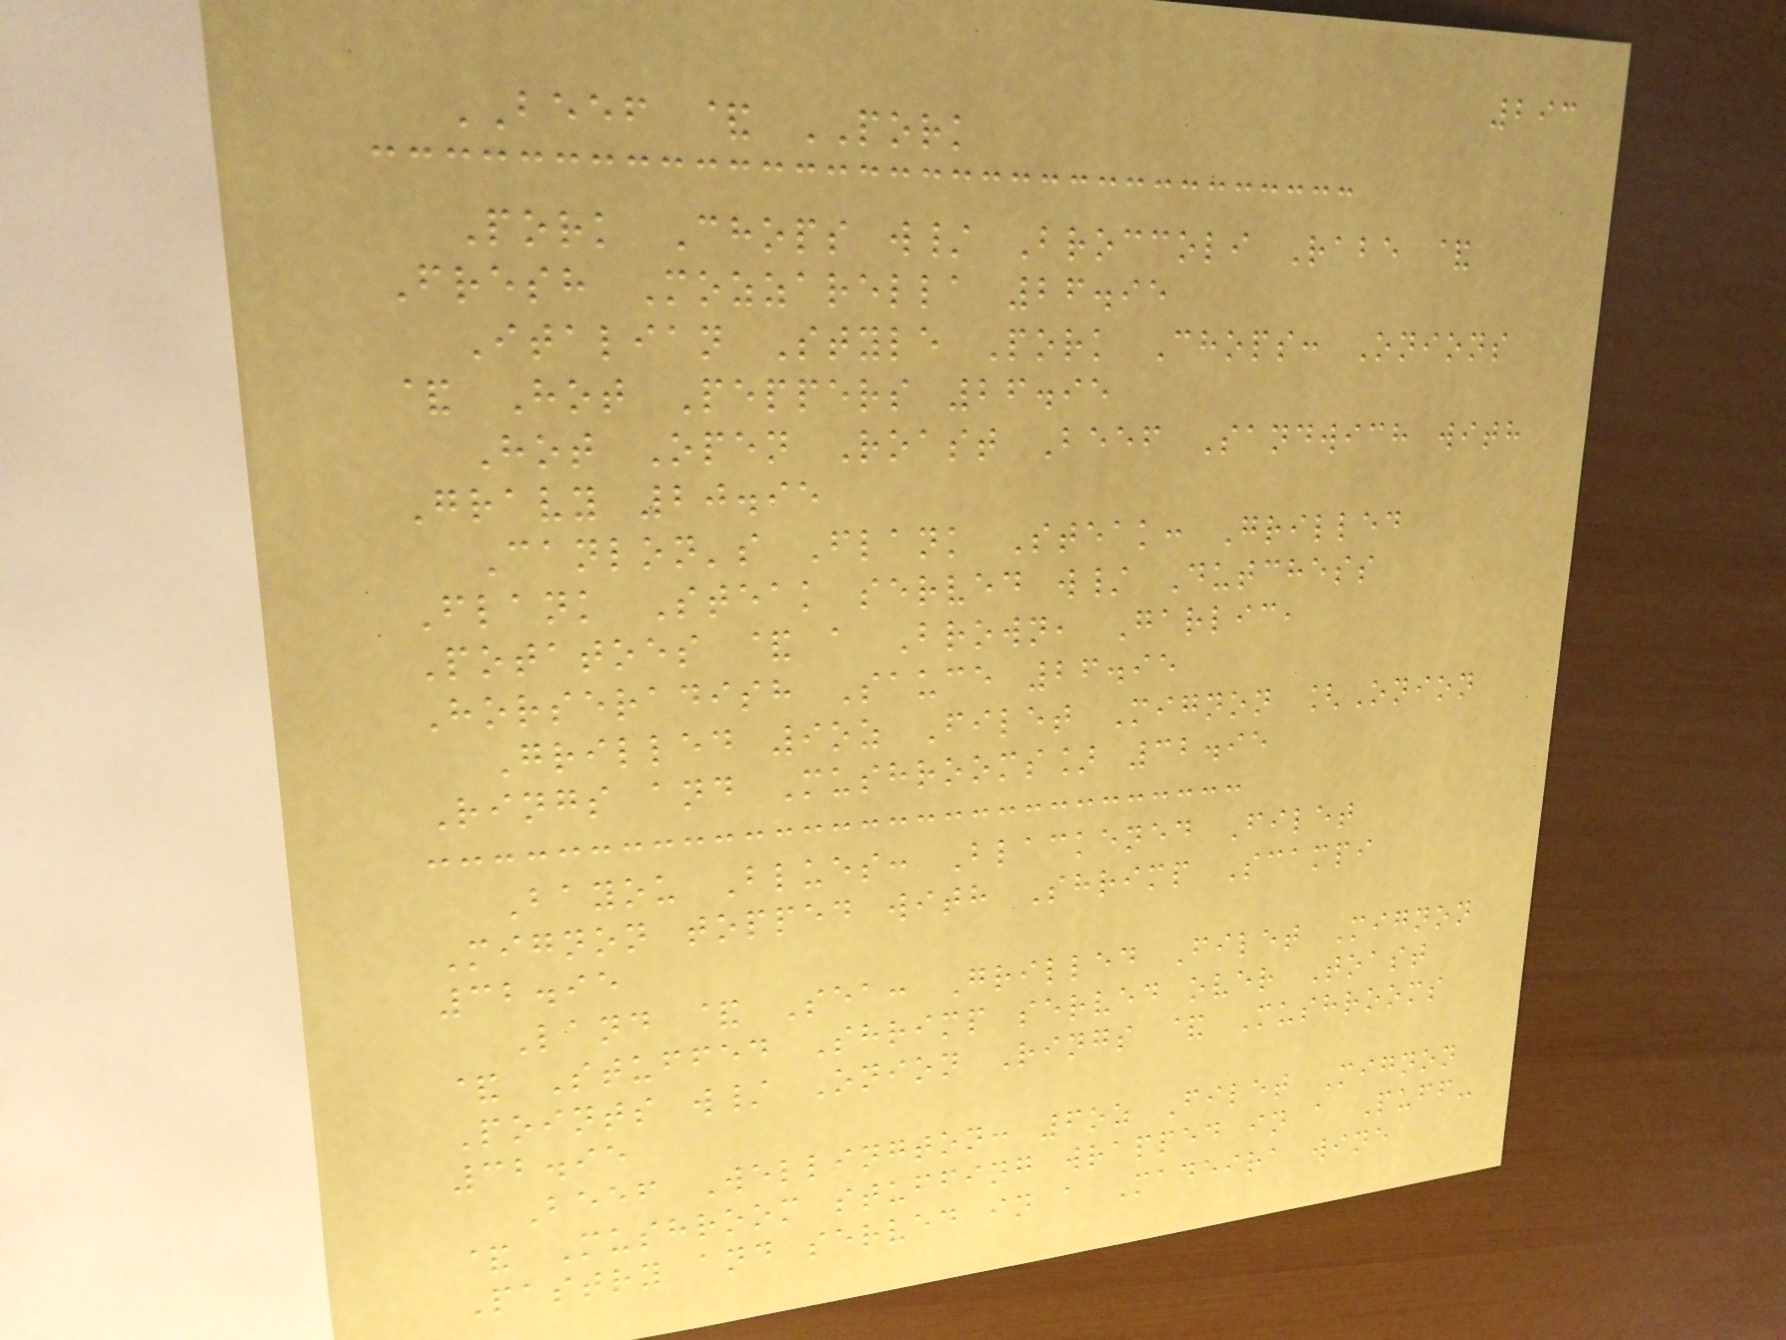293
BEEF & PORK
Pork Chops w/ Broccoli Rabe &
Fresh Mozzarella 26.95
Italian Style Pork Chops: Onions
& Hot Peppers 26.95
Hot Open Roast Beef Sandwich with
Gravy 20.95
Canlon's Flank Steak: Grilled
Flank Steak served w/ Dutchess
Potatoes & a Brown, Garlic,
Horseradish Sauce 26.95
Grilled 9oz Filet Mignon [Onion
Rings and Mushrooms] 32.95
Bayou Blues: Blackened Filet
Mignon topped with Shrimp Scampi
32.95
Land & Sea: Grilled Filet Mignon
& Stuffed Shrimp served over Toast
Points w/ Onion Rings & Mushrooms
32.95
Beef Wellington: 6oz Filet Mignon
& Mushroom stuffing wrapped in a Puff-
Pastry and served in a Madeira wine
